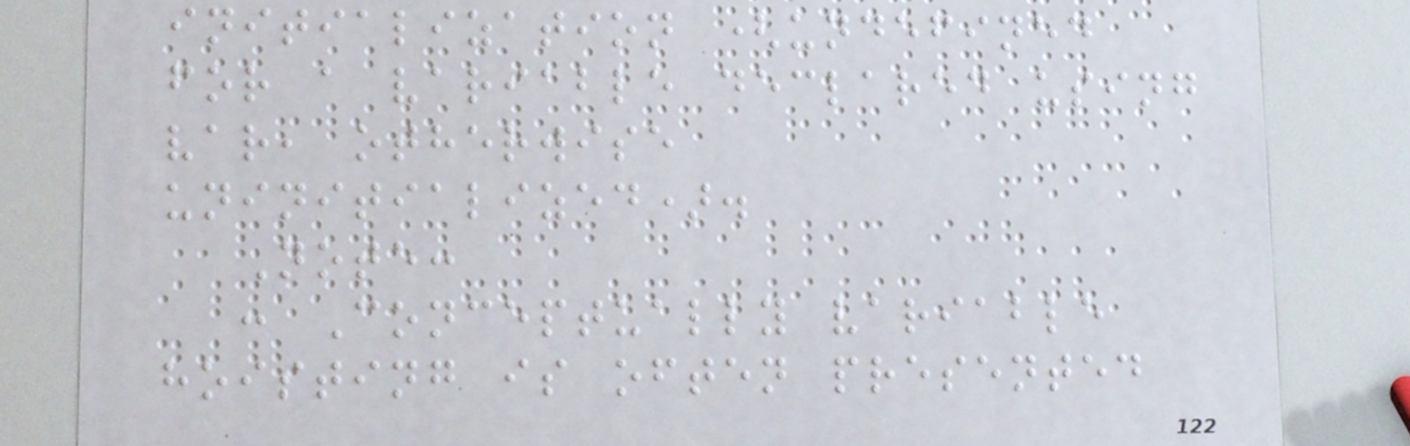initialization (undefined
for a variable declared using
var, otherwise
uninitialized).
Note:
: Conceptually variable
hoisting is often presented
